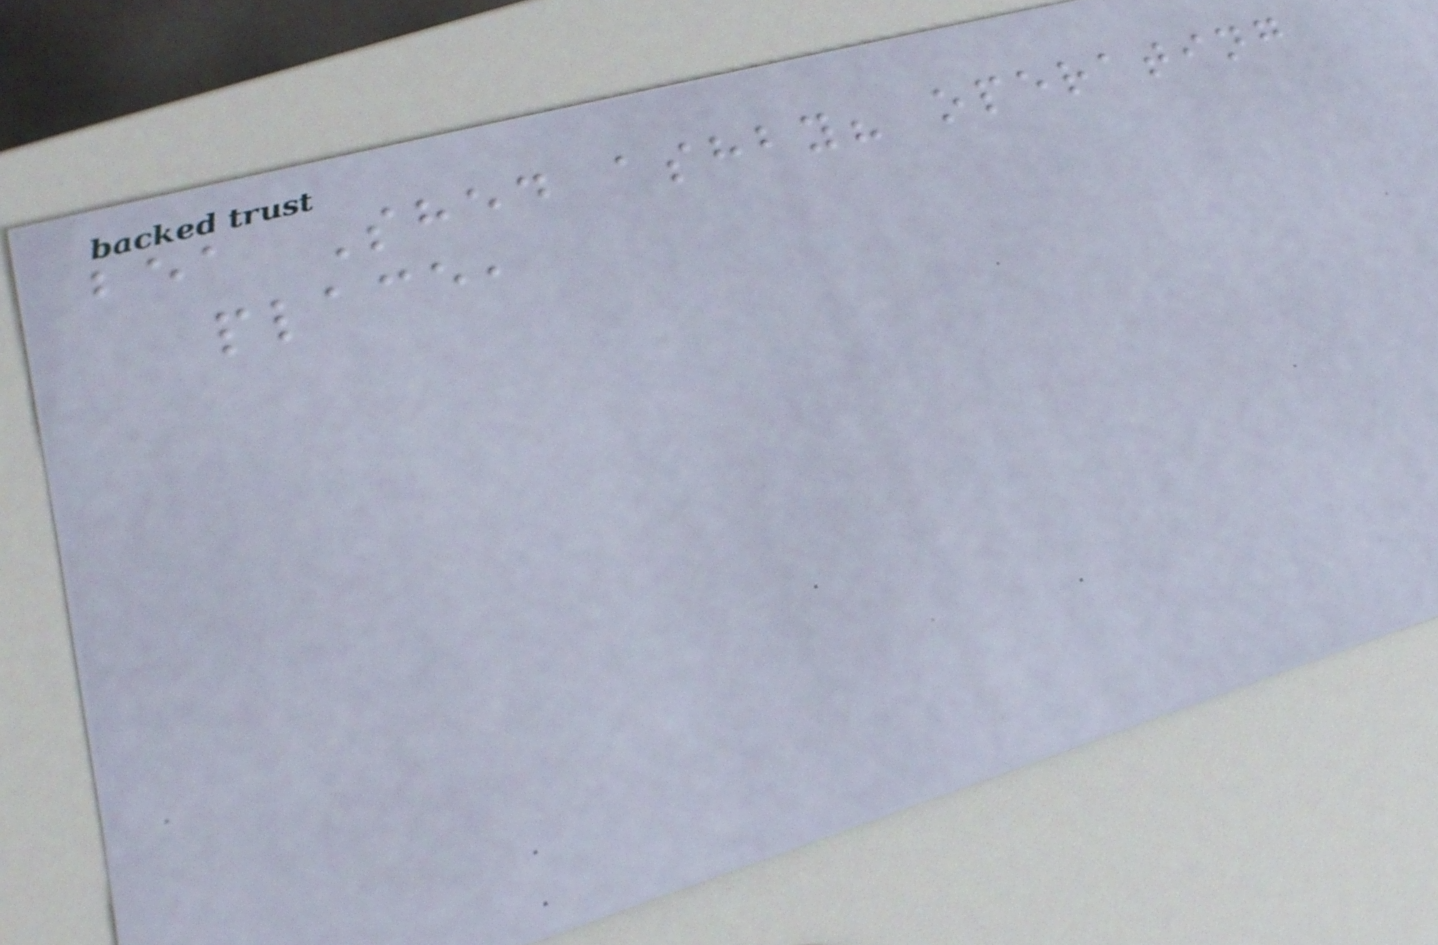bea Shed ashby? operating
place,
